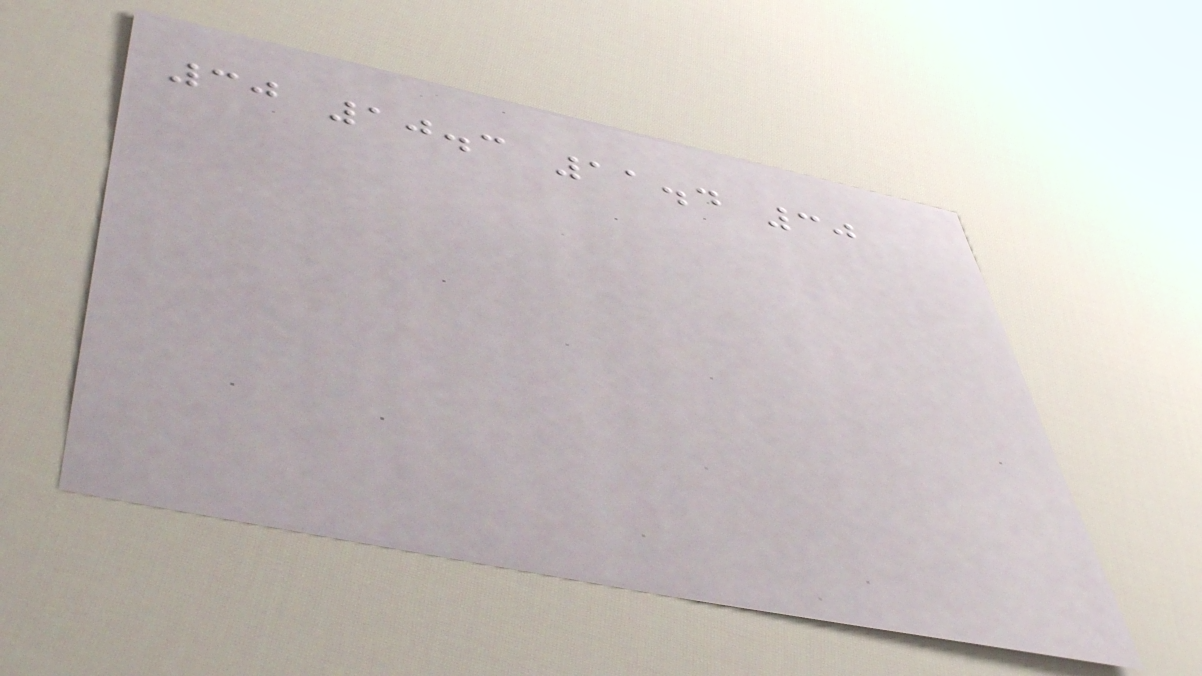30 10.3 11.4 30
